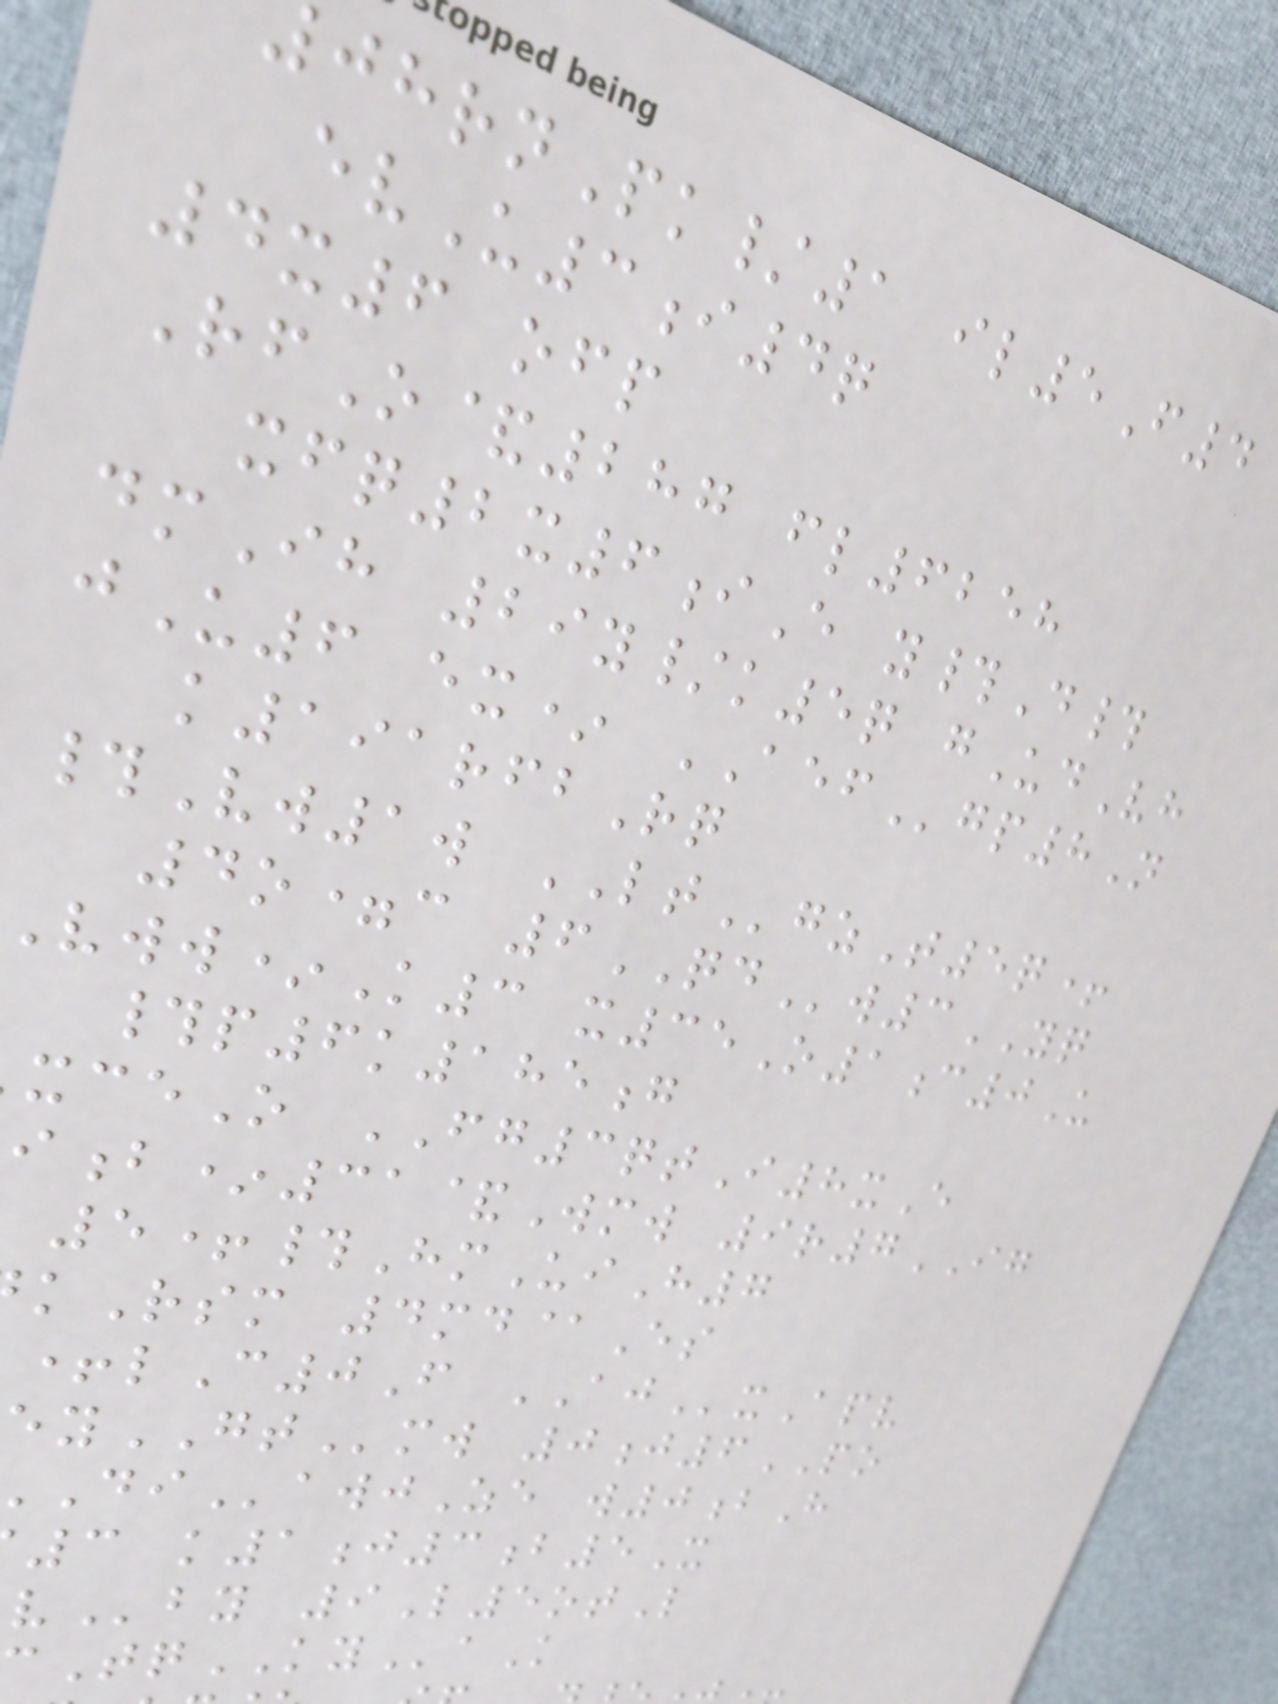rnPk/1 il5F4
evU3i4q
4x6 ofp
RfO&287 fl6258
xfq2x6iE y#D#
dmIh 29y/k5q gUdVh
jU6 ex* AEFgp8N
k191rfbRq
#Vw1w LTgzT5q+
4o=c 6QDw3YQ
ww*K3 x35O1c0U
#p6k185g
ceO FG3qtI8xE
b*31&Wmw 9r7IG
5+#HmUiH7
kRsm 4md@Es
+lC0F AJxApv
yGTmw 0j6PO
awjZe w0bH
3 k1j3b5X
by 9L5otL
TqKYaK
